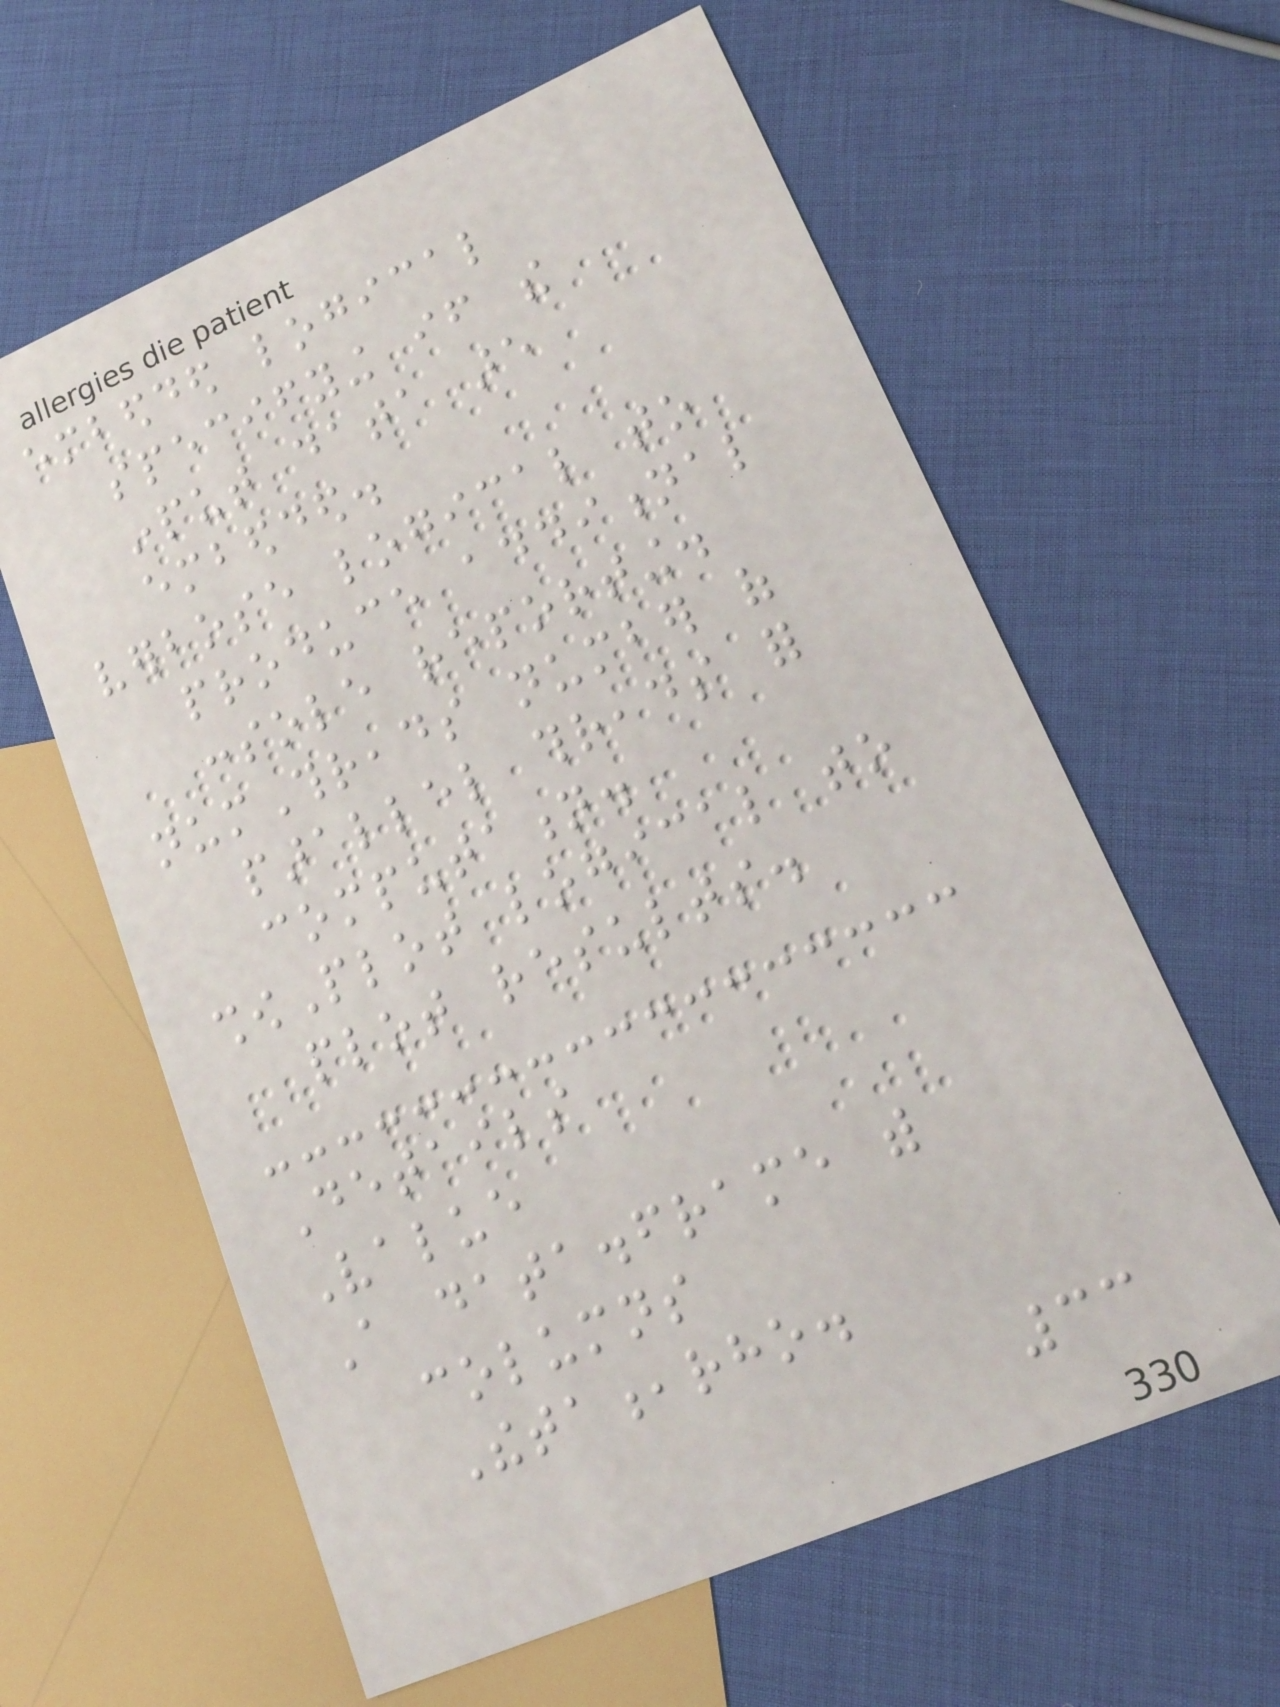embedded logical
specifying if the
input data are
embedded.
verbose logical to
produce additional
console reporting.
numThreads number of
parallel threads for
computation.
showPlot logical to
plot results.
Details
Value
A data.frame with
columns
Theta,rho.
33
